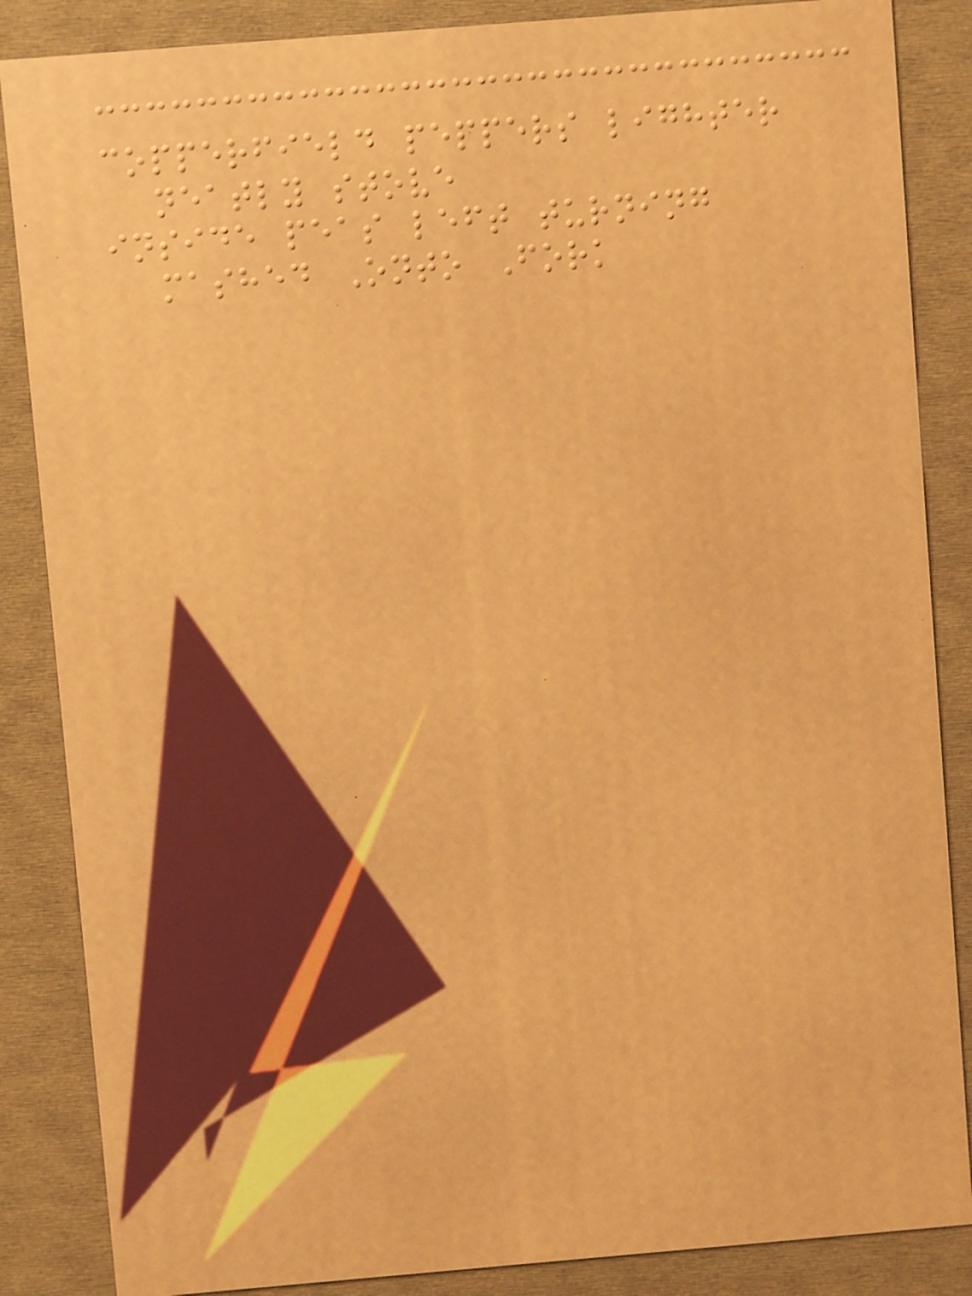copperfield peppers lighter
neatly stove
inside peas left turning
mashed Onto Fork
